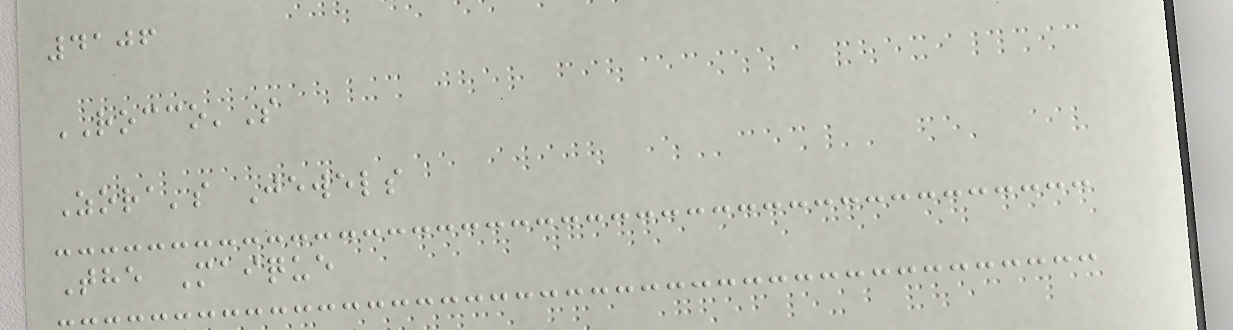4106
ROCCO'S
Zora's Jewels
The Maique
